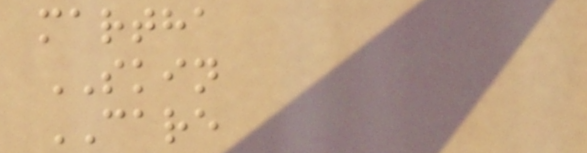martha
SKIN
CARE
